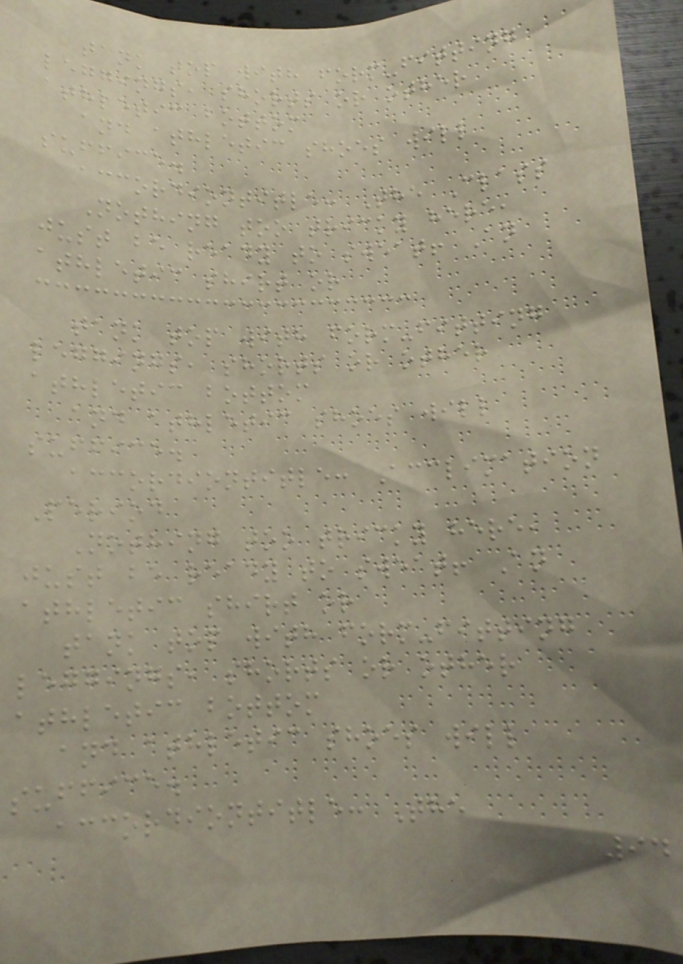tank top with form-fitting
leggings, shorts or other
athletic bottom
and athletic shoes will
suffice.
accordiontitle: The Class
Nothing too tricky here,
just be ready to sweat! An
athletic shirt or
tank top with form-fitting
leggings, shorts or other
athletic bottom
and athletic shoes will
suffice.
accordiontitle: Acclimation
Period
Nothing too tricky here,
just be ready to sweat! An
athletic shirt or
tank top with form-fitting
leggings, shorts or other
athletic bottom
and athletic shoes will
suffice.
accordiontitle: The
94
